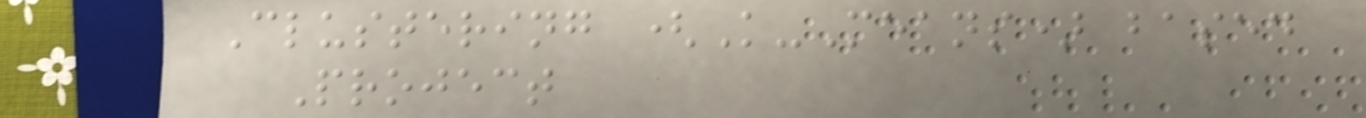Clustering (K-Means) based
Project
